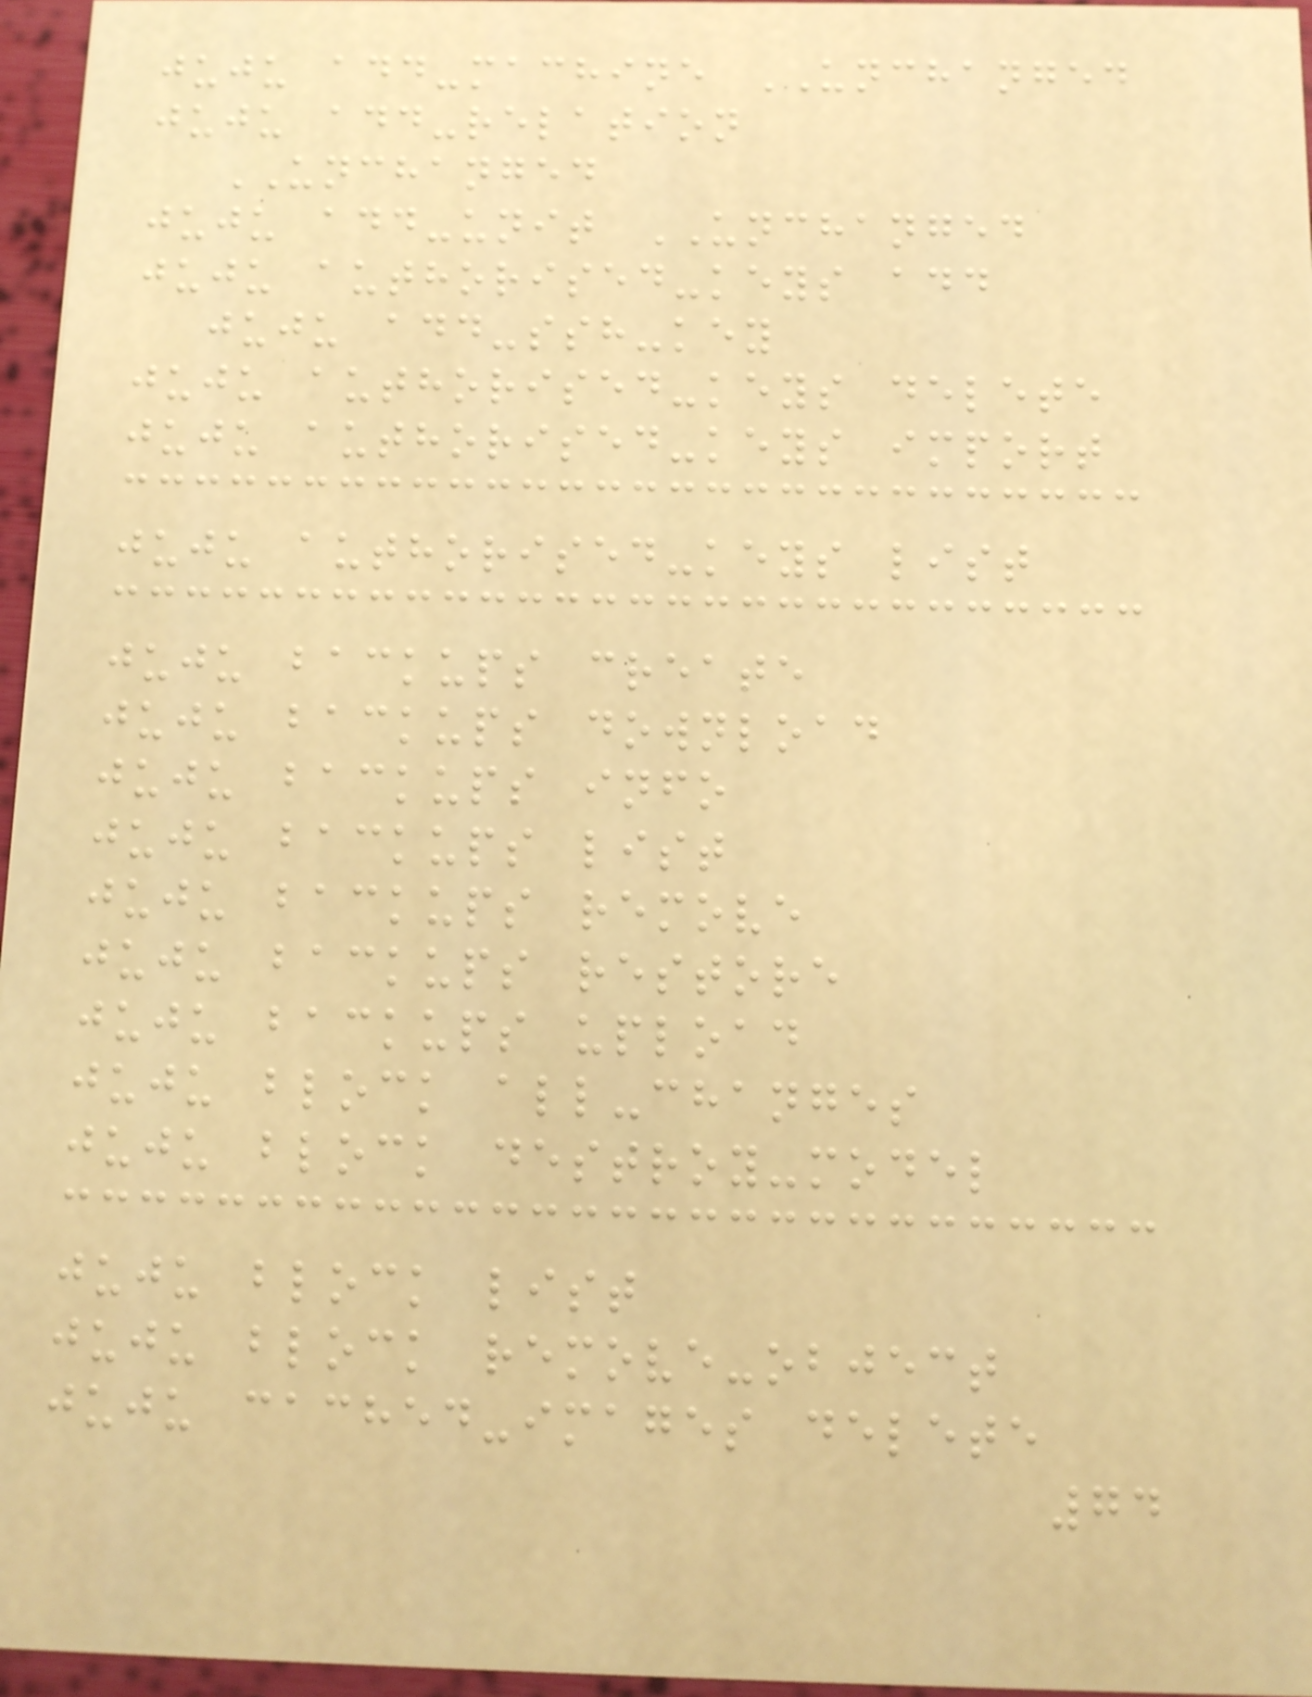juju add-machine UNCHANGED
juju add-relation
UNCHANGED
juju add-unit UNCHANGED
juju authorised-keys add
juju add-ssh-key
juju authorised-keys delete
juju authorised-keys import
juju authorised-keys list
juju backups create
juju backups download
juju backups info
juju backups list
juju backups remove
juju backups restore
juju backups upload
juju block all-changes
juju block destroy-model
juju block list
juju block remove-object
juju cached-images delete
74
